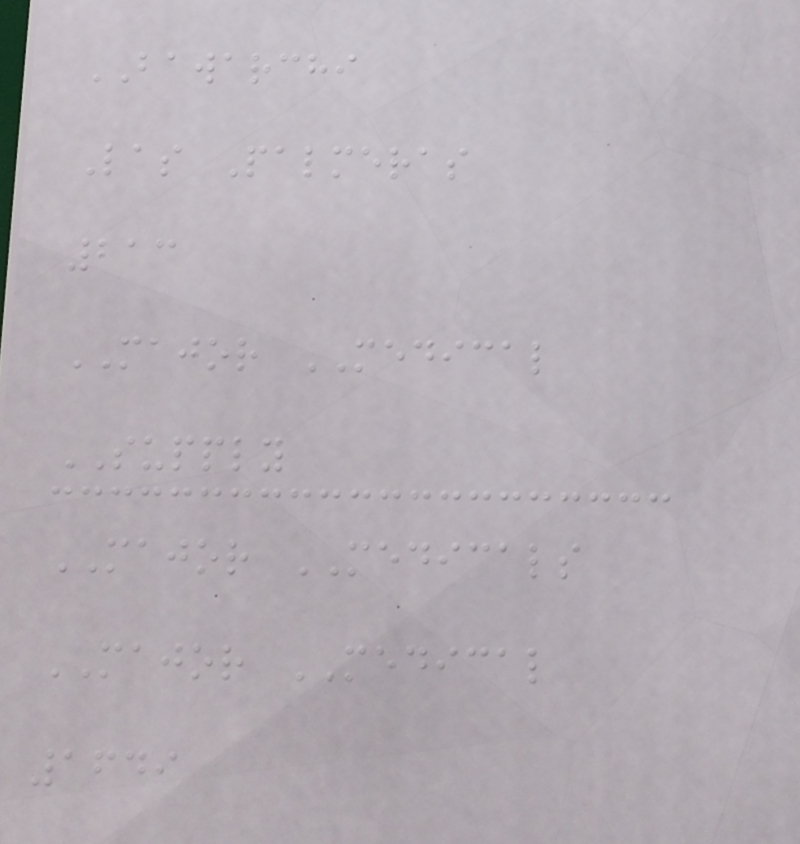BAWARCHI
Las Palmeras
213
MAJOR MEDICAL
SUPPLY
MAJOR MEDICALS
MAJOR MEDICAL
1649
